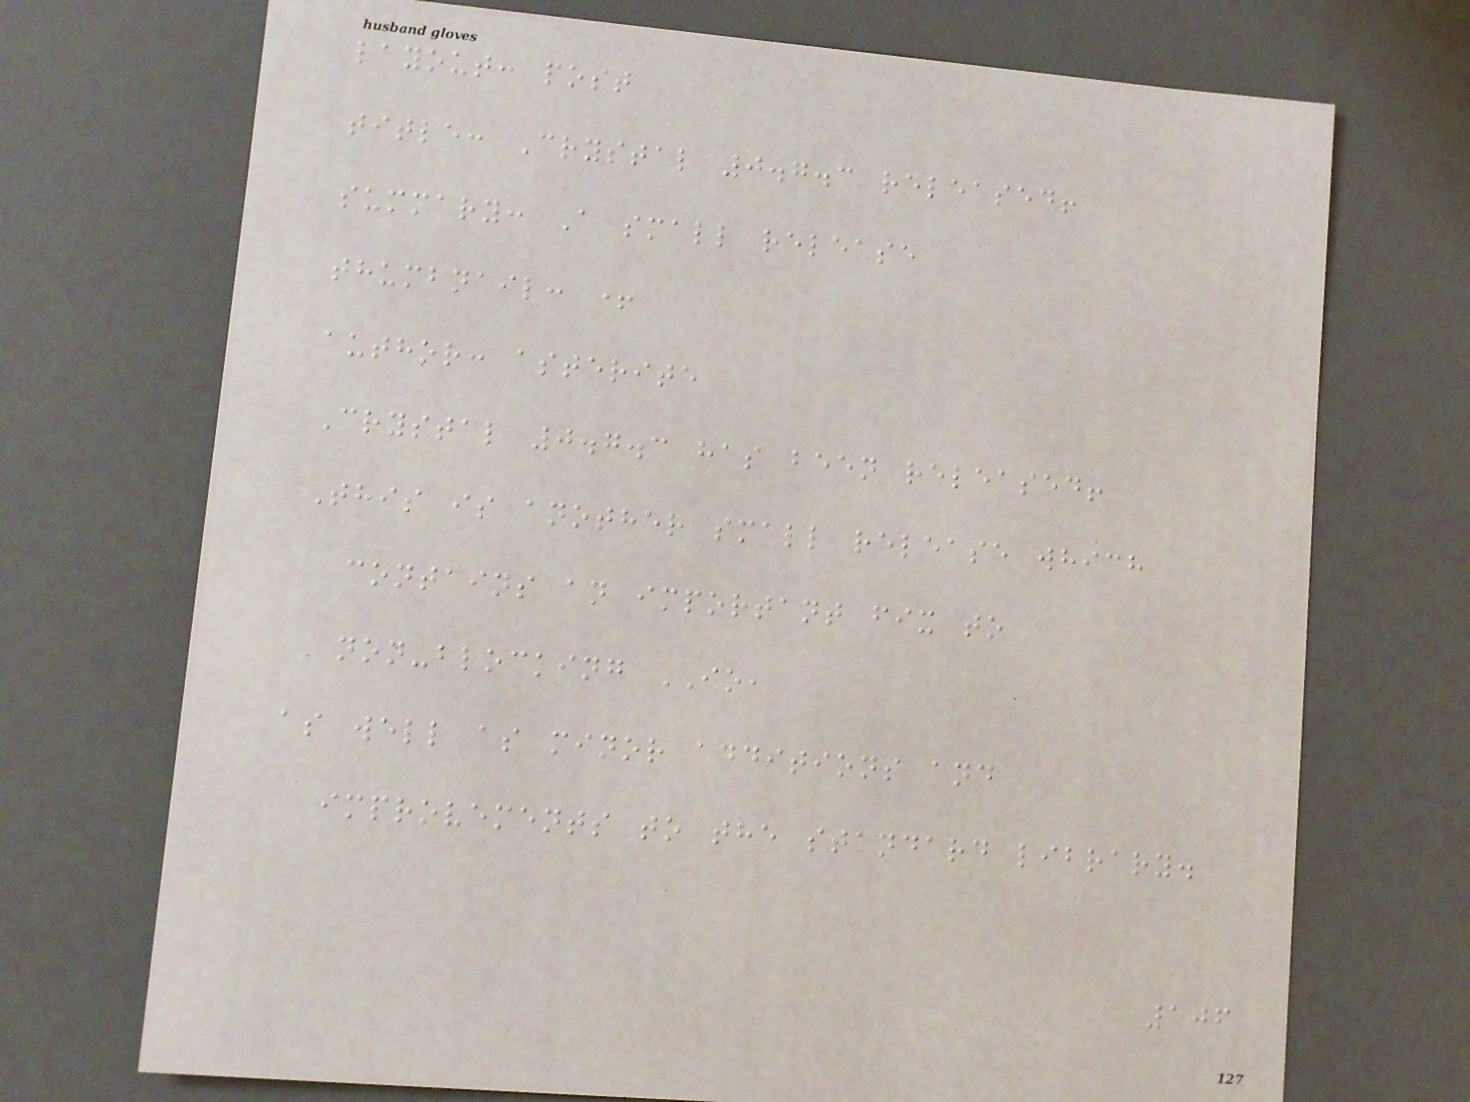layout: post
title: Crystal 0.7.3 released!
summary: A small release
thumbnail: +
author: asterite
Crystal 0.7.3 has been released!
This is another small release which
contains an important fix to
non-blocking IO,
as well as minor additions and
improvements to the standard library.
106
